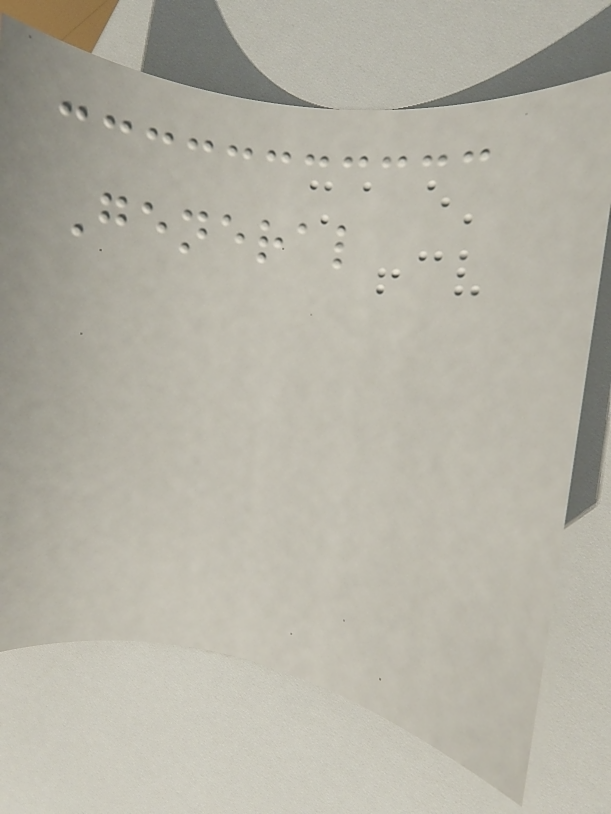General
